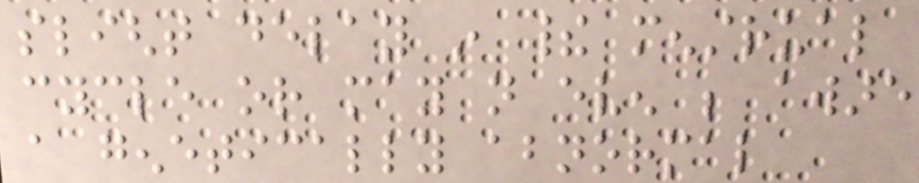slight delay in their menstrual
cycle or may not even be aware
a genetically abnormal
